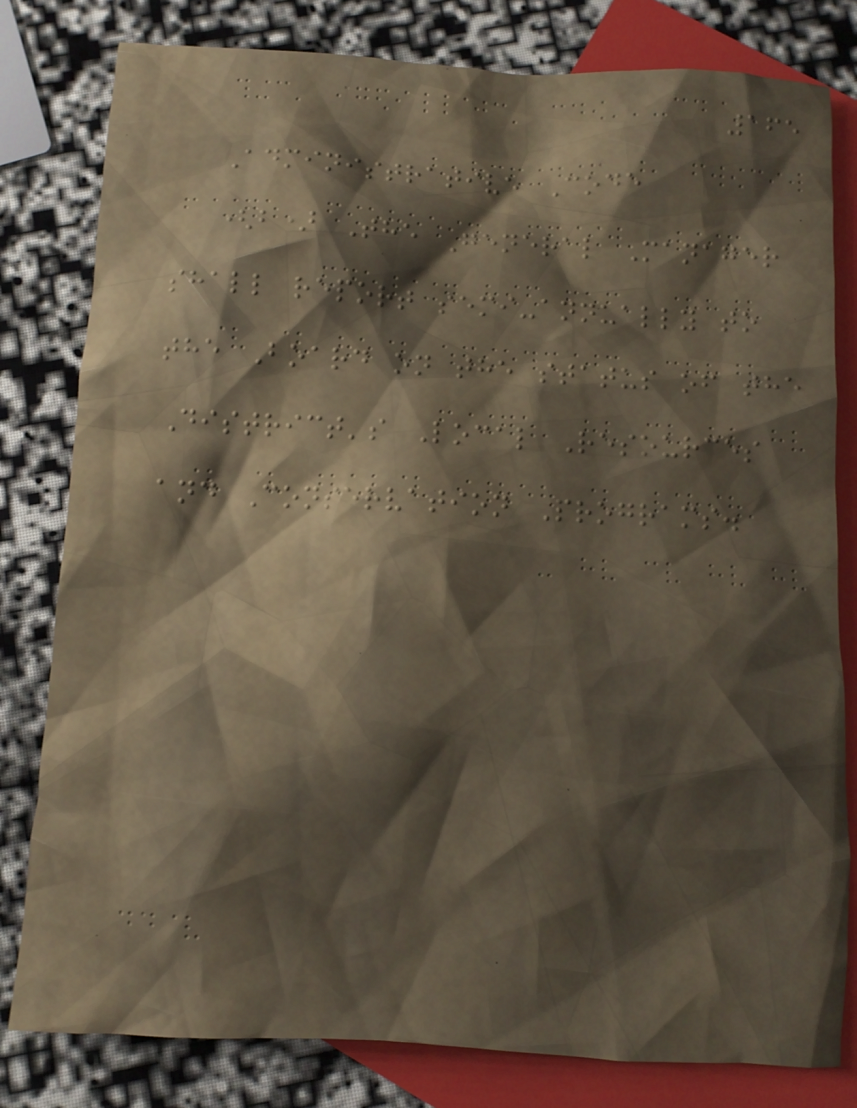165
Administrative Code
(b) The General Manager
shall report semi-annually to
the Board on the status of the
District's Local Resources
and Conservation Programs.
